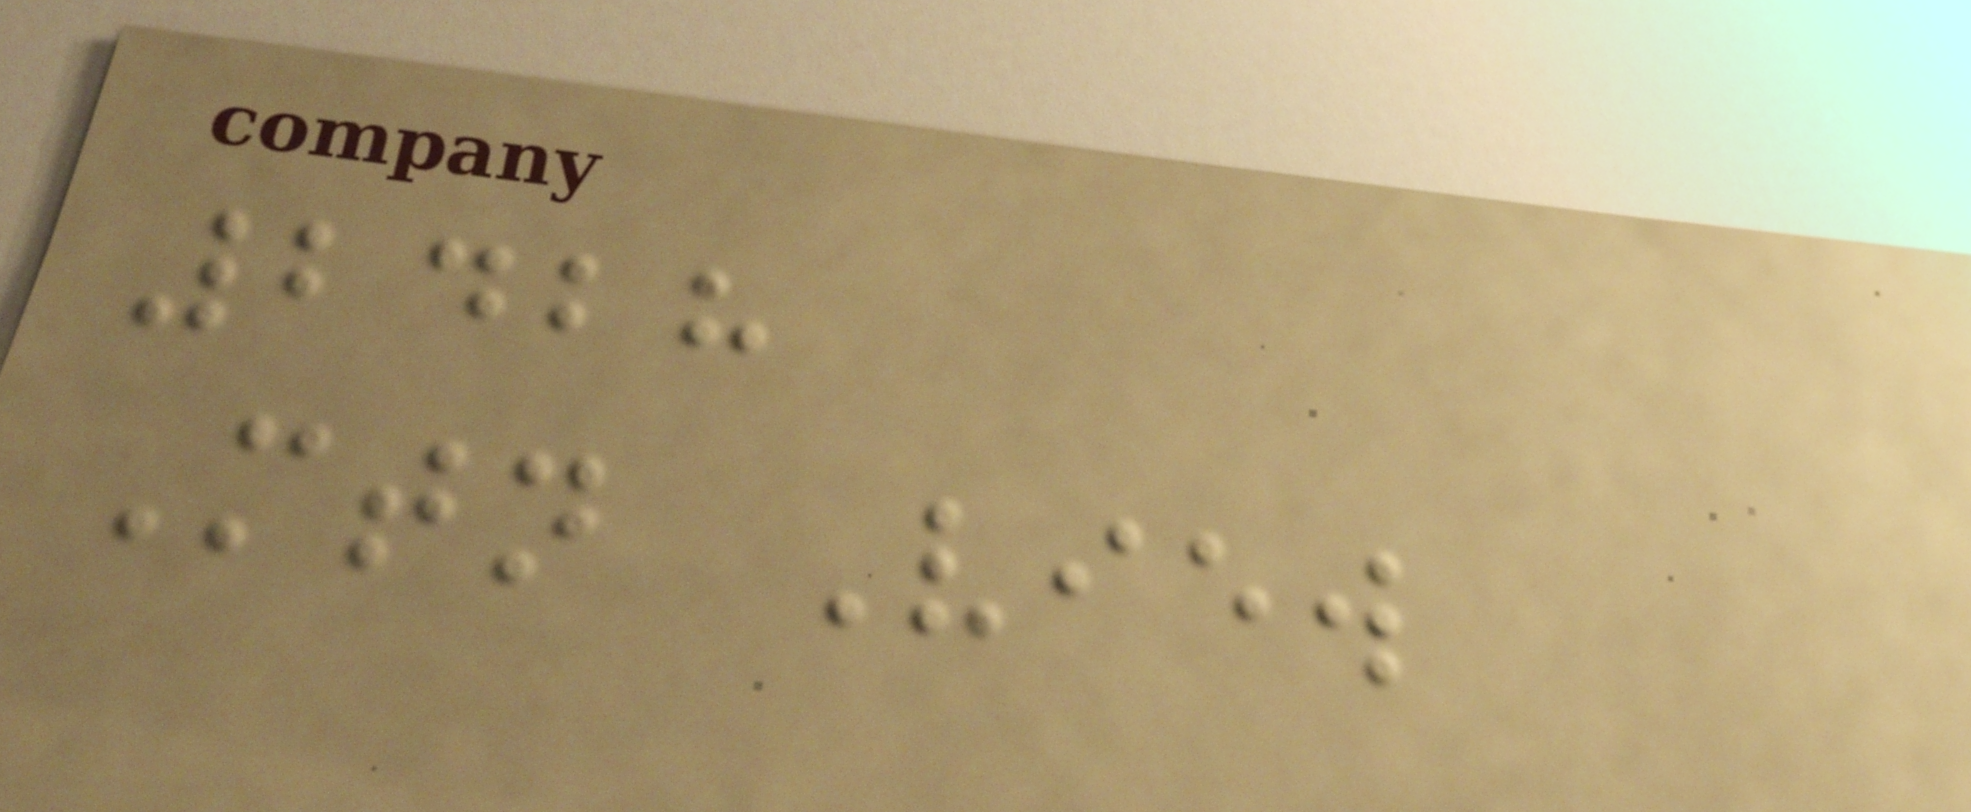2428
Mtn View
